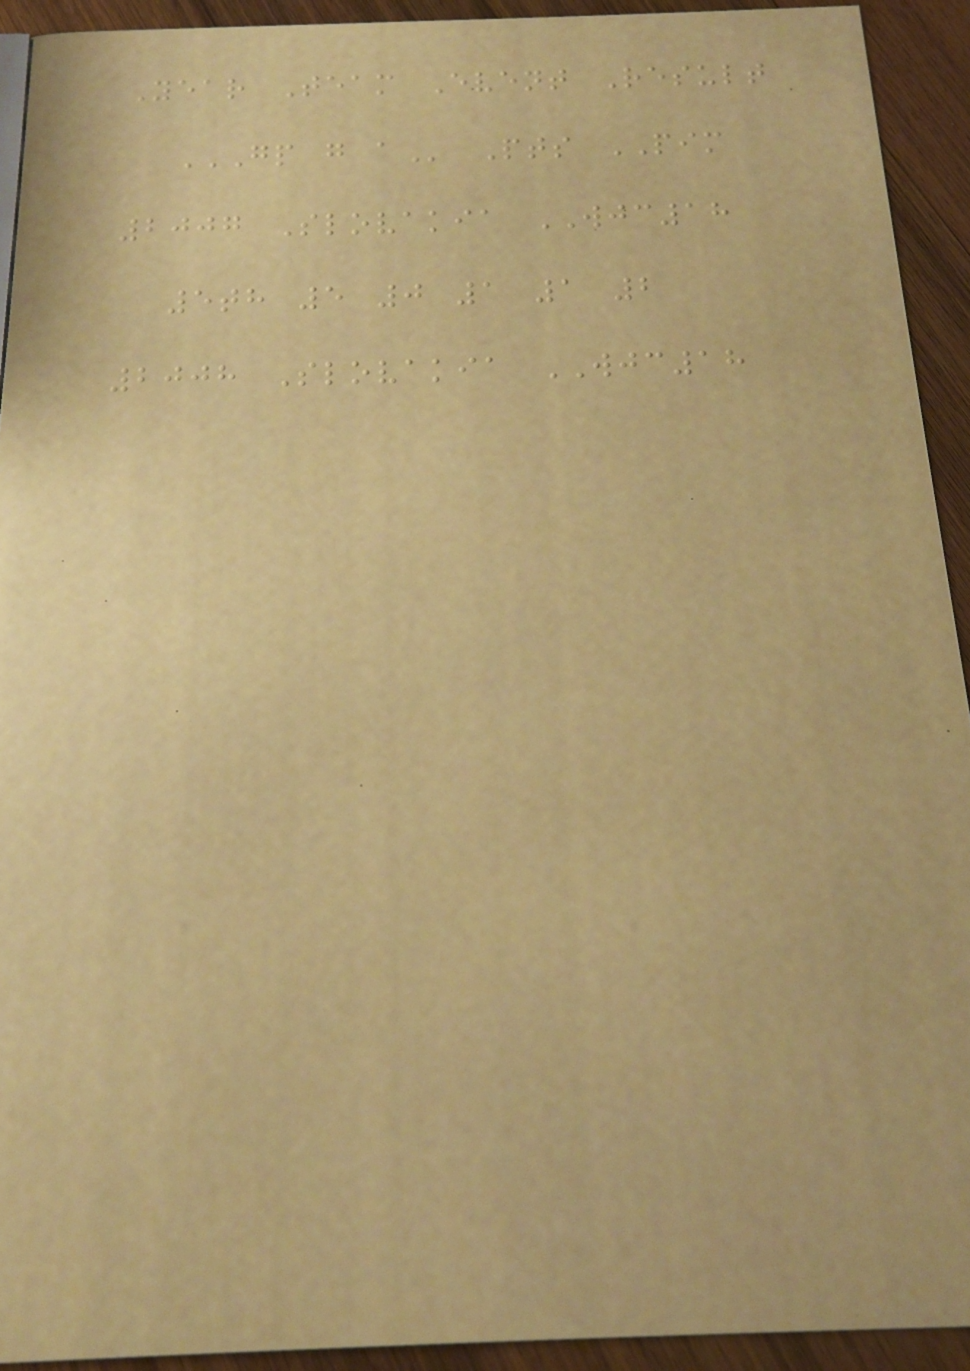Year Team Event Result
GP G A Pts PIM
2007 Slovakia WJC18
5th 5 0 1 1 2
2008 Slovakia WJC18
